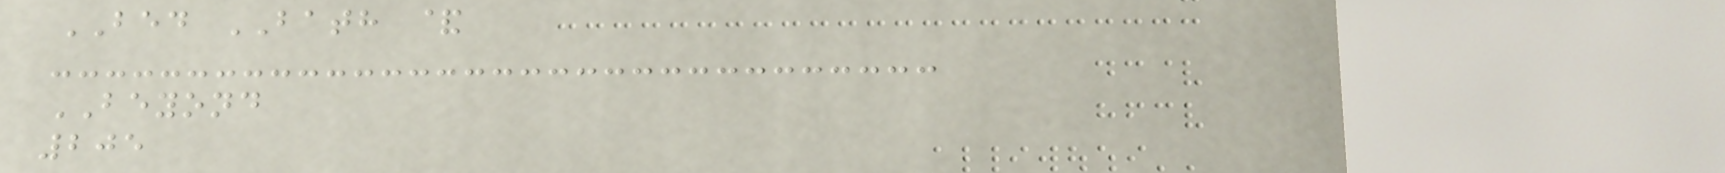BED BATH &
BEYOND
205
